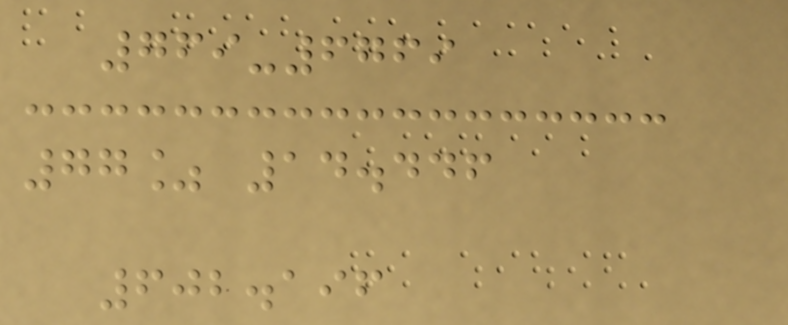769-6769
77% 14.446
602.196
